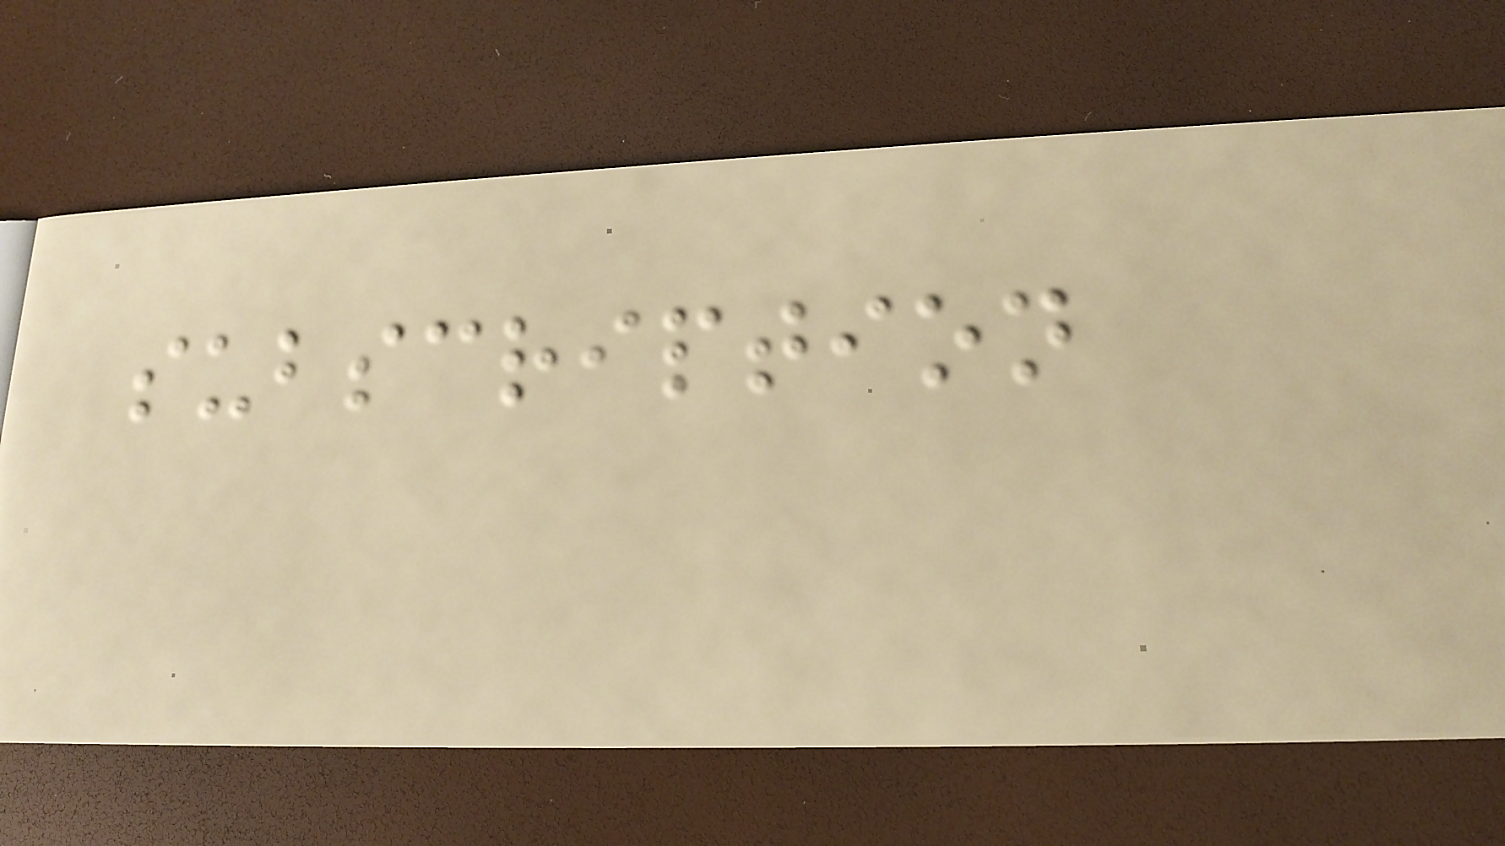subscription
